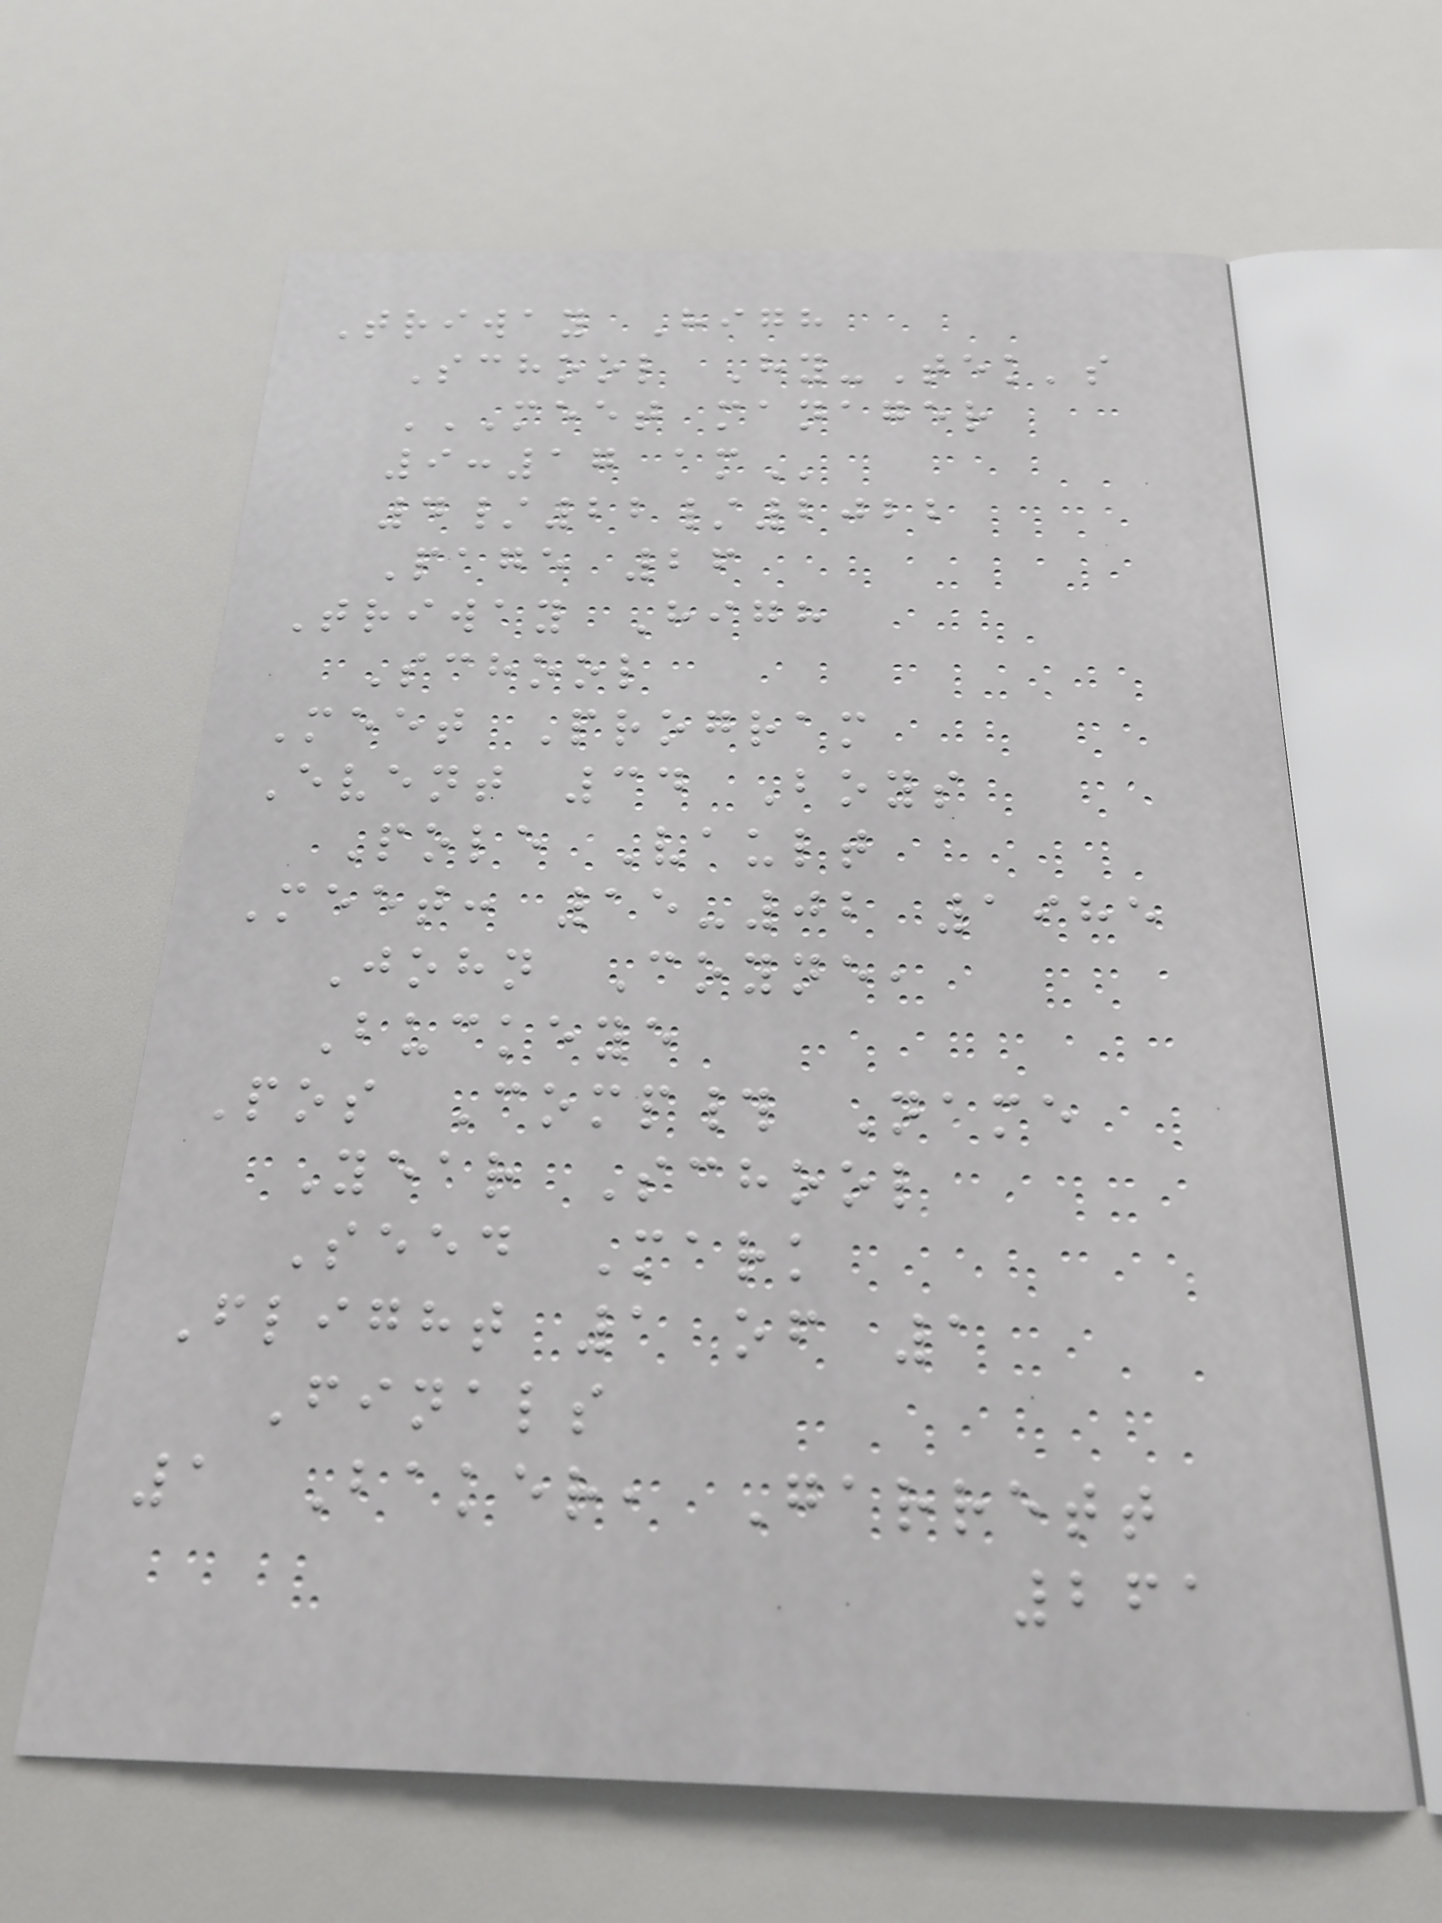Triway High
School Hy-Tek's
MEET MANAGER
9:17 AM
4/22/2022
Page 26
Triway High
School
Meet Program
Event 34 Boys
Pole Vault
Meet: 15-02 1985
John Coyne,
Buckeye
Pos Comp# Name
Year School
Seed Mark
Flight 1 of 1
Finals
1 Baker, Garrett
261
